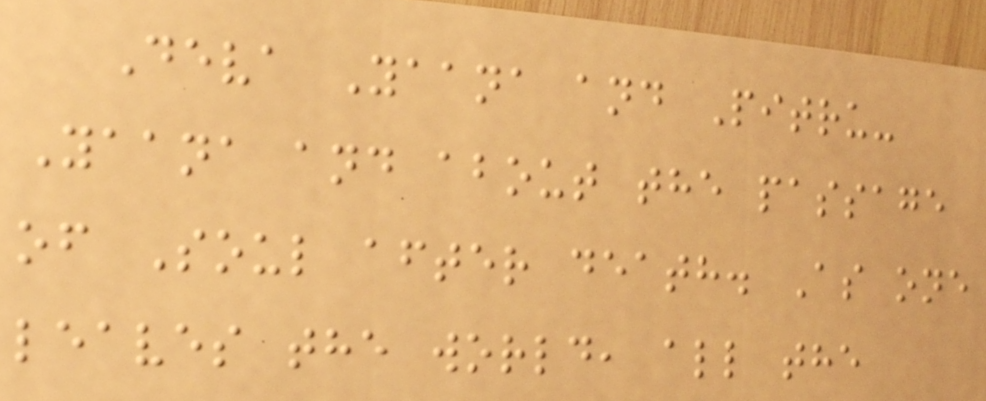Deva Yaana and Pitru-
Yaana and about the passage
of Soul after death. As one
leaves the world, all the
